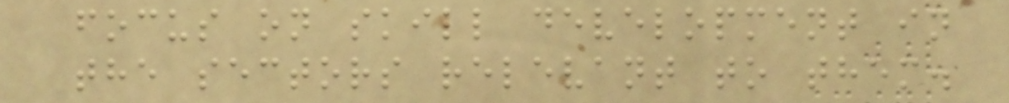focus on skill development in
the sectors relevant to them.
